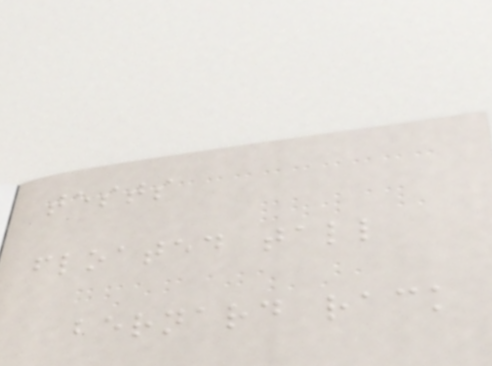tests
floated tall
bernard rack
